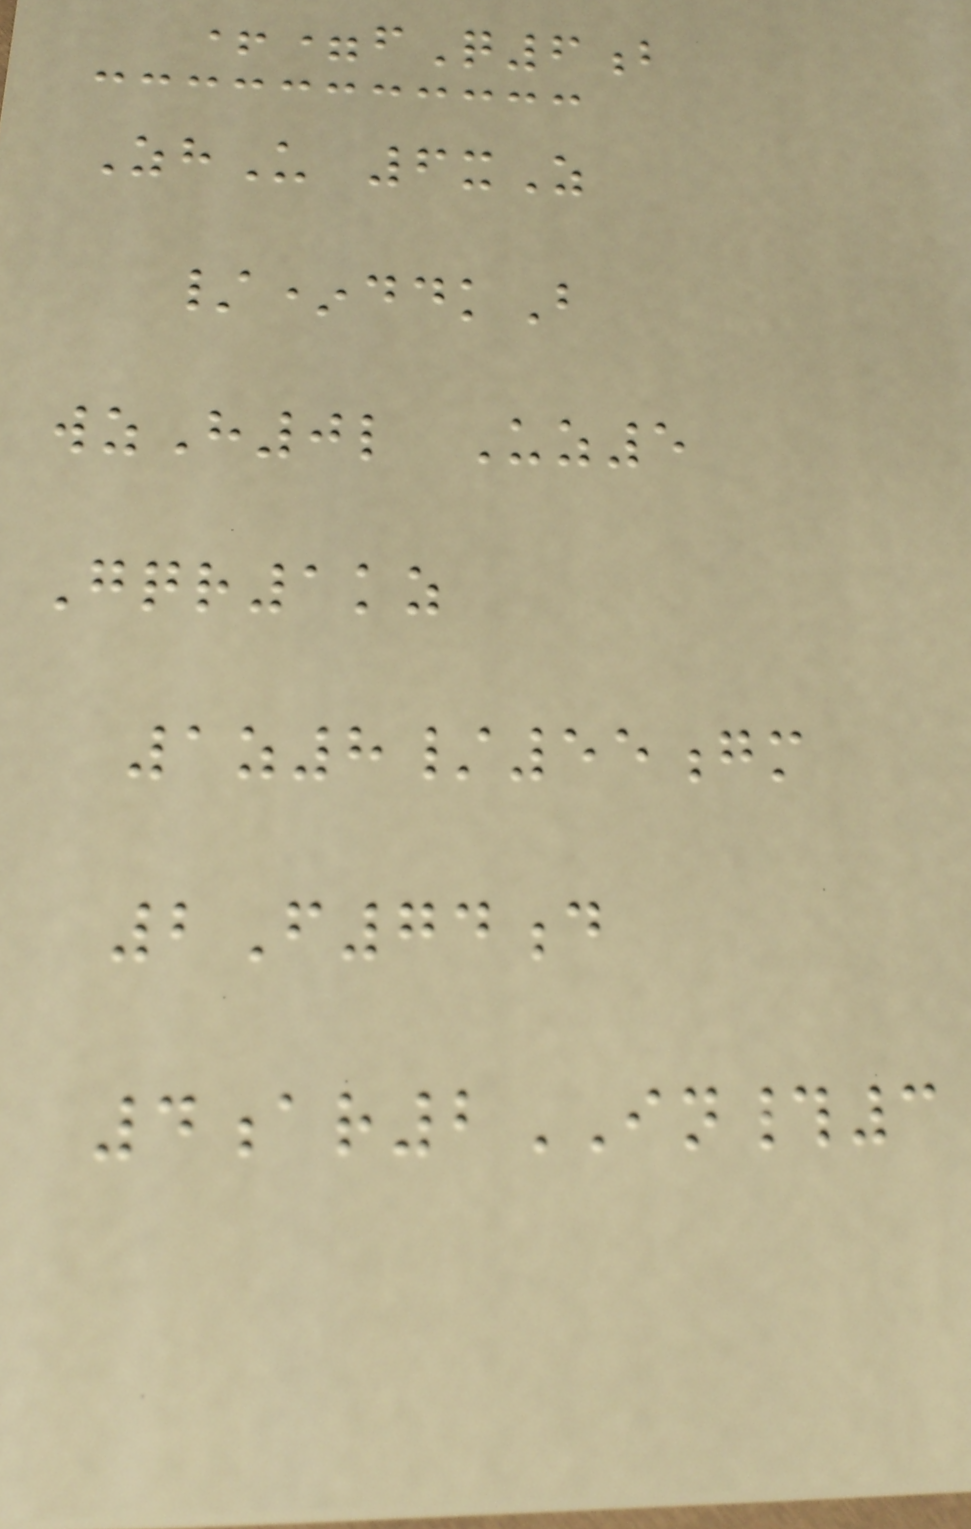+=fQ6b
ZhU 6xZ
/*ddkB
wzH0l Uz5
Gqr1kz
1z8/55gm
2F74d
4ar2IN#3
